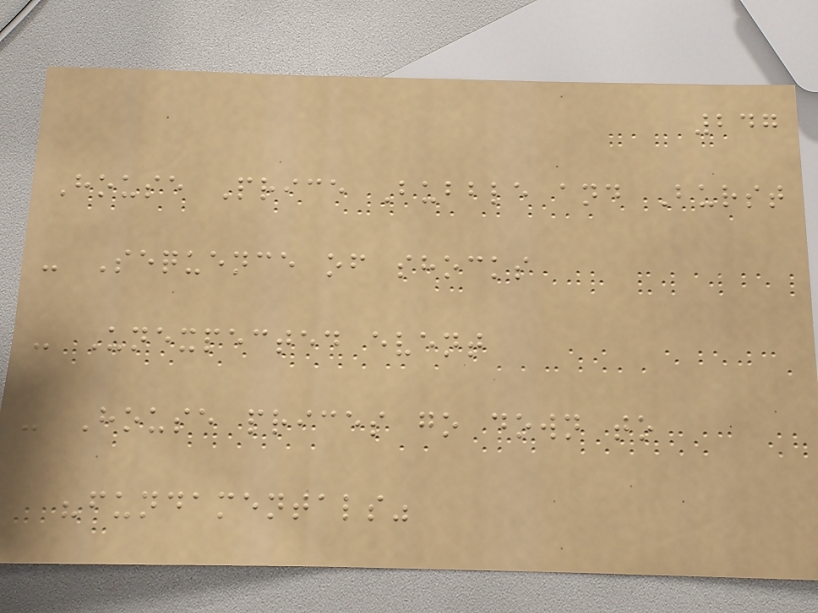247
House Price Bubble and Burst
- Sequence of shocks
- Unexpected event
- House prices go down to
"fundamentals"
